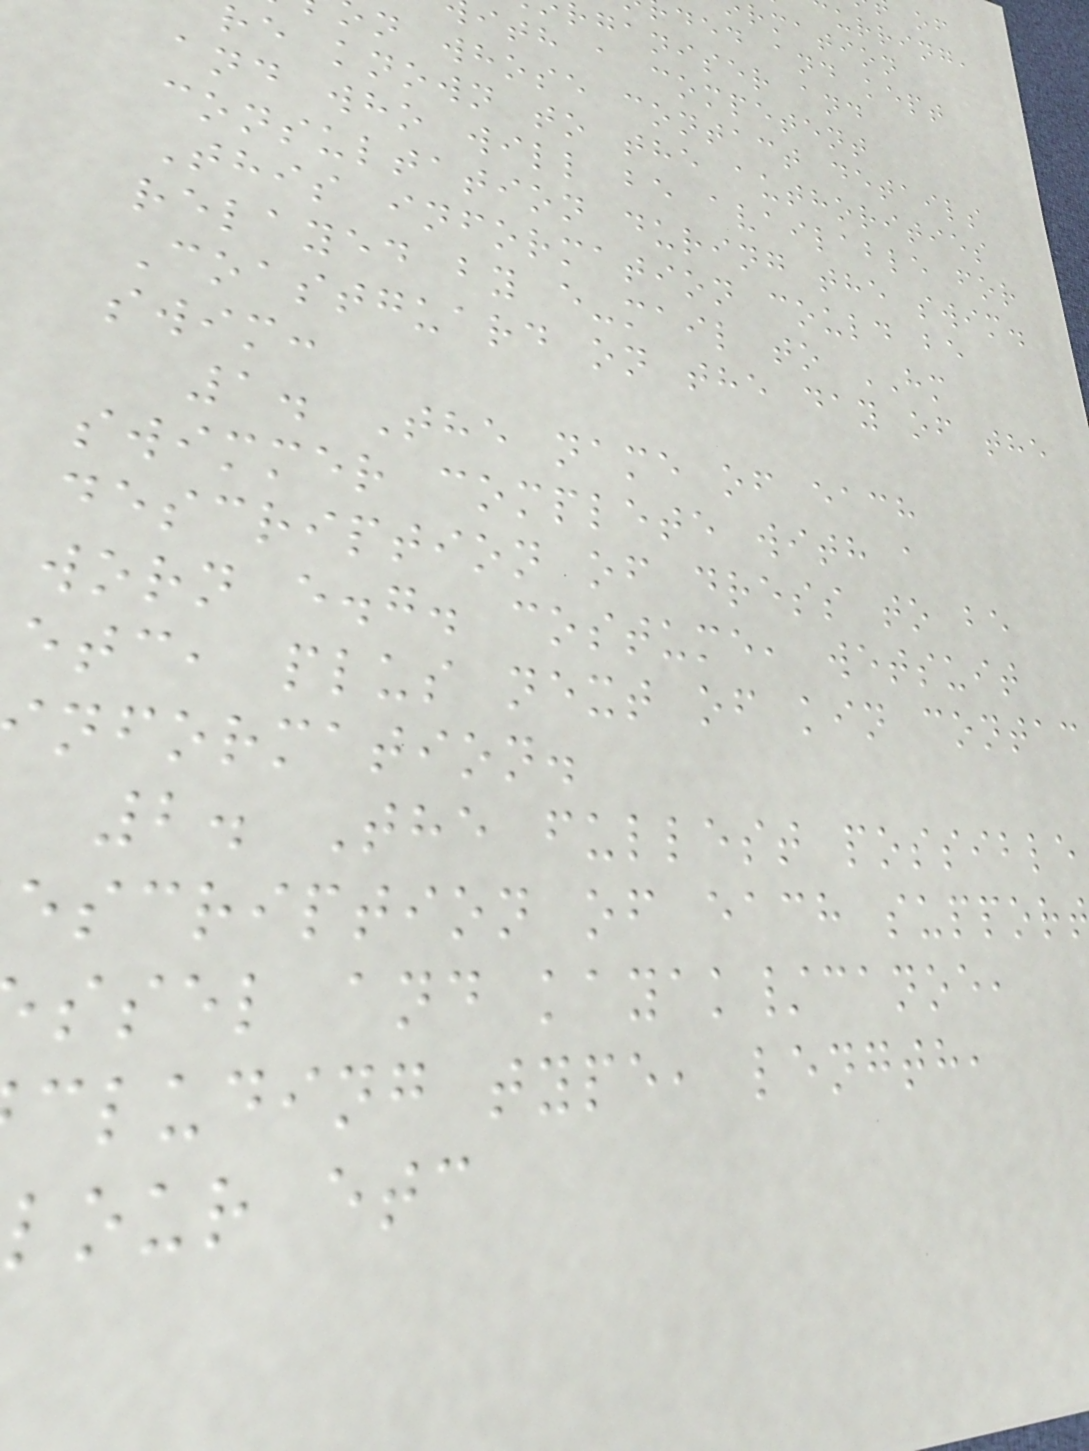rmation
ded and kept
ganiser and
ith a competent
n whose contact details
re known to the authorities
and who will be available for
consultation during the swim.
This information could be
relayed by e-mail to HM
Coastguard on the day of the
swim:
1. The name of each
swimmer complete with a
description of dress to be
worn e.g. costume, wetsuit
etc, plus next of kin contac
nformation.
2. The fullest possible
escription of each suppor
ssel and kayak/canoe,
cluding type, length,
lour etc
